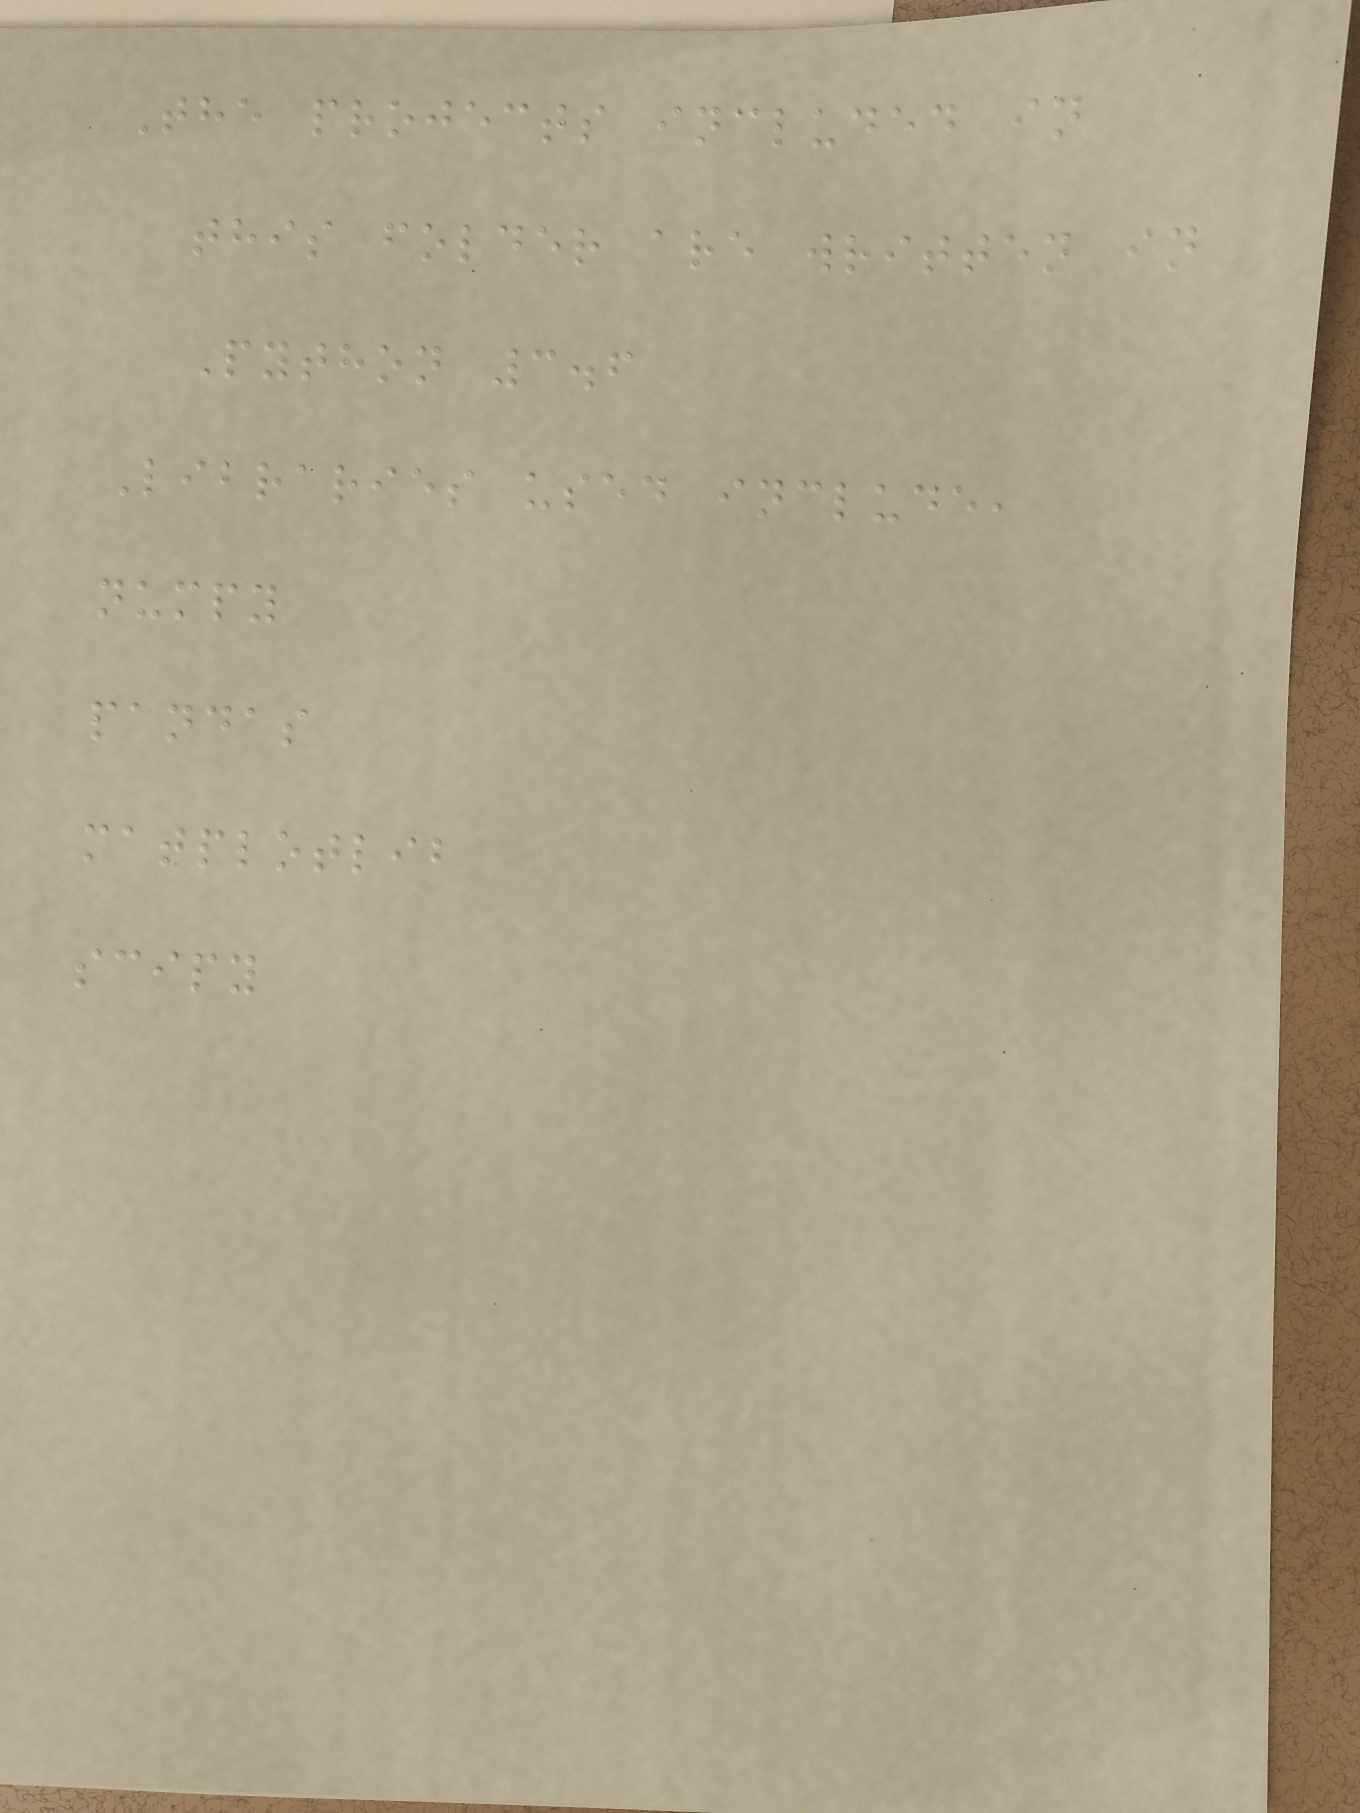The projects included in
this folder are written in
Python 3.6
Libraries used include,
numpy
pandas
matplotlib
scipy
